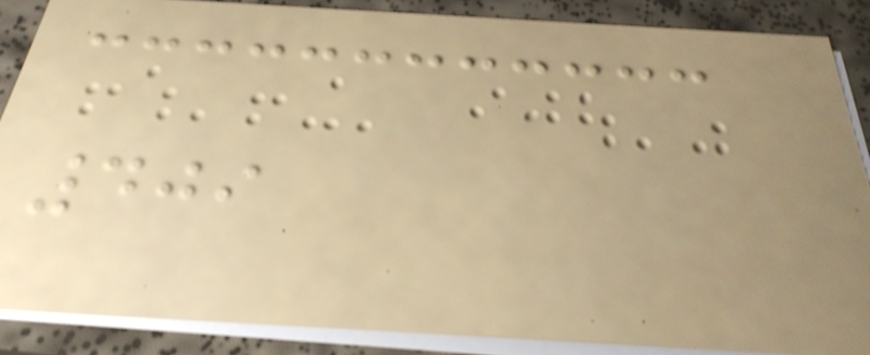409
